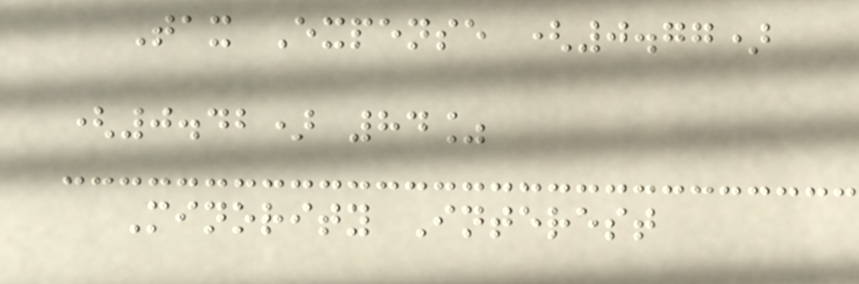Tax Expense (0.77)
(0.42) 84%
Minority Interest
